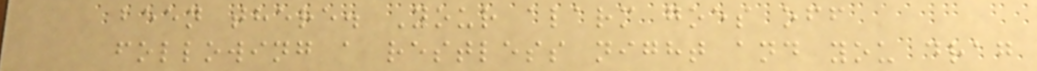been there. Your alarm goes off
following a restless night and you drag
